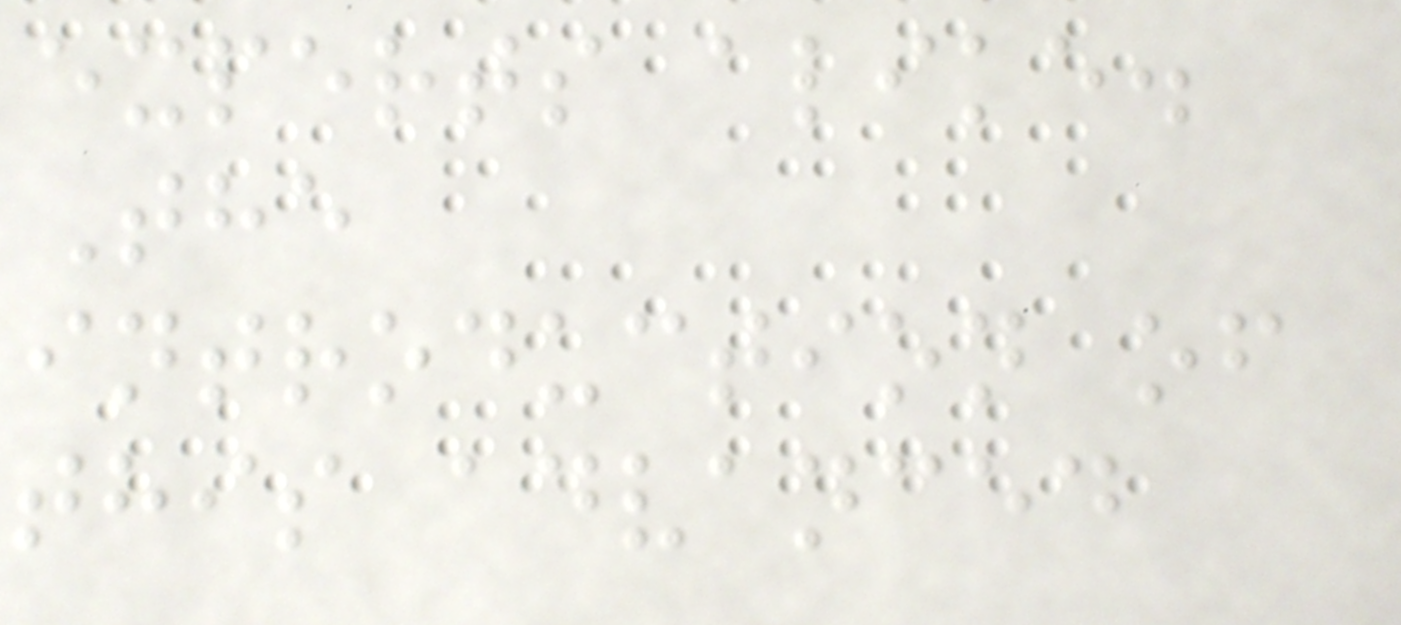experts alike.
The
introduction of
this advanced
